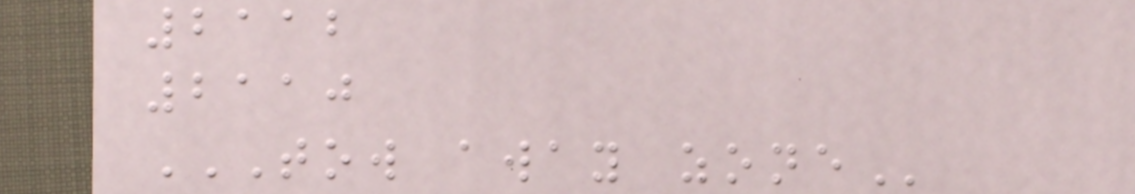2112
2110
TOW AWAY ZONE
